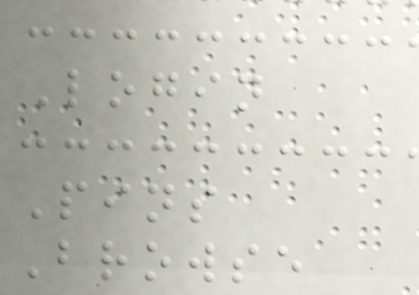Login
Pins
Browse
